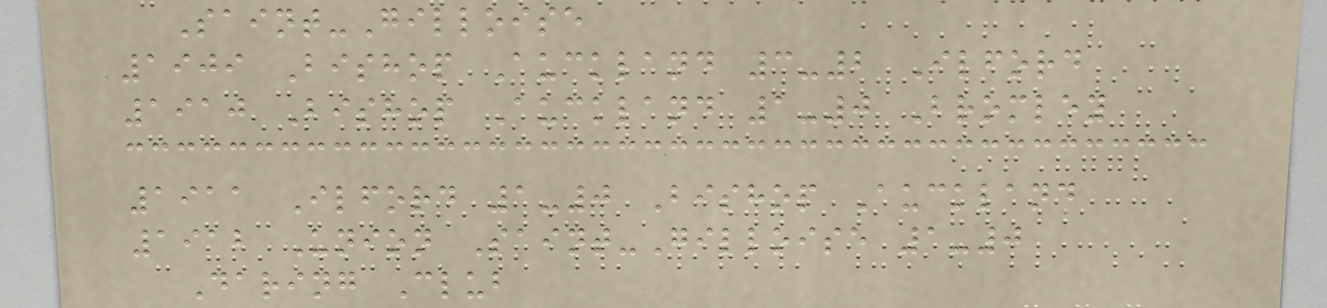Saint-Gilloise
1909 Bishop Auckland 3-2 Ilford
1910 Bishop Auckland 1-0 Bromley
1911 Ilford 1-0 Bishop Auckland
1912 Union Saint-Gilloise 1-0
Daring Club
